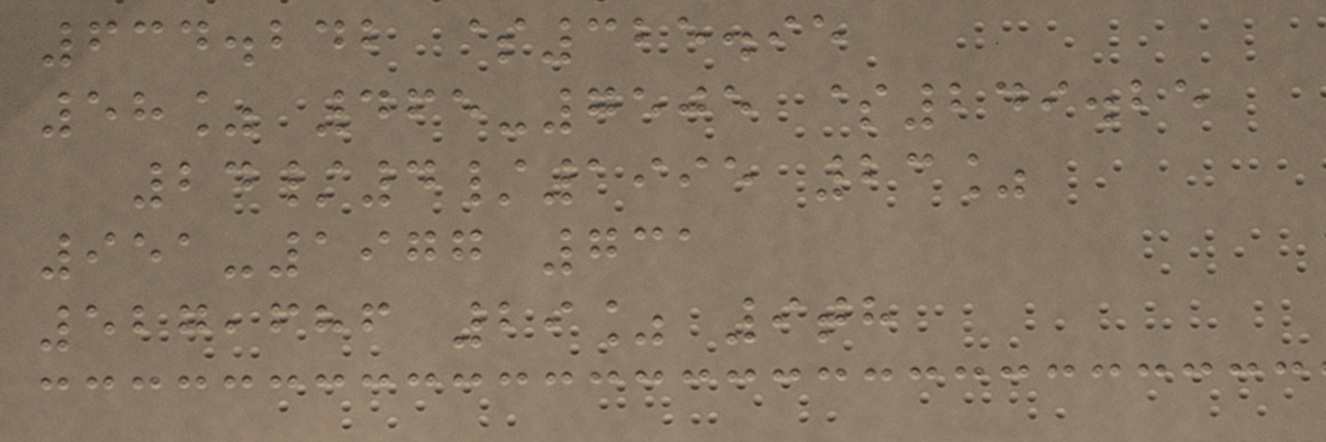634.242 $325.95
58% 465-7505 $249.25
24/4/1995 23%
951-1977 731
527,686 29% 9th
